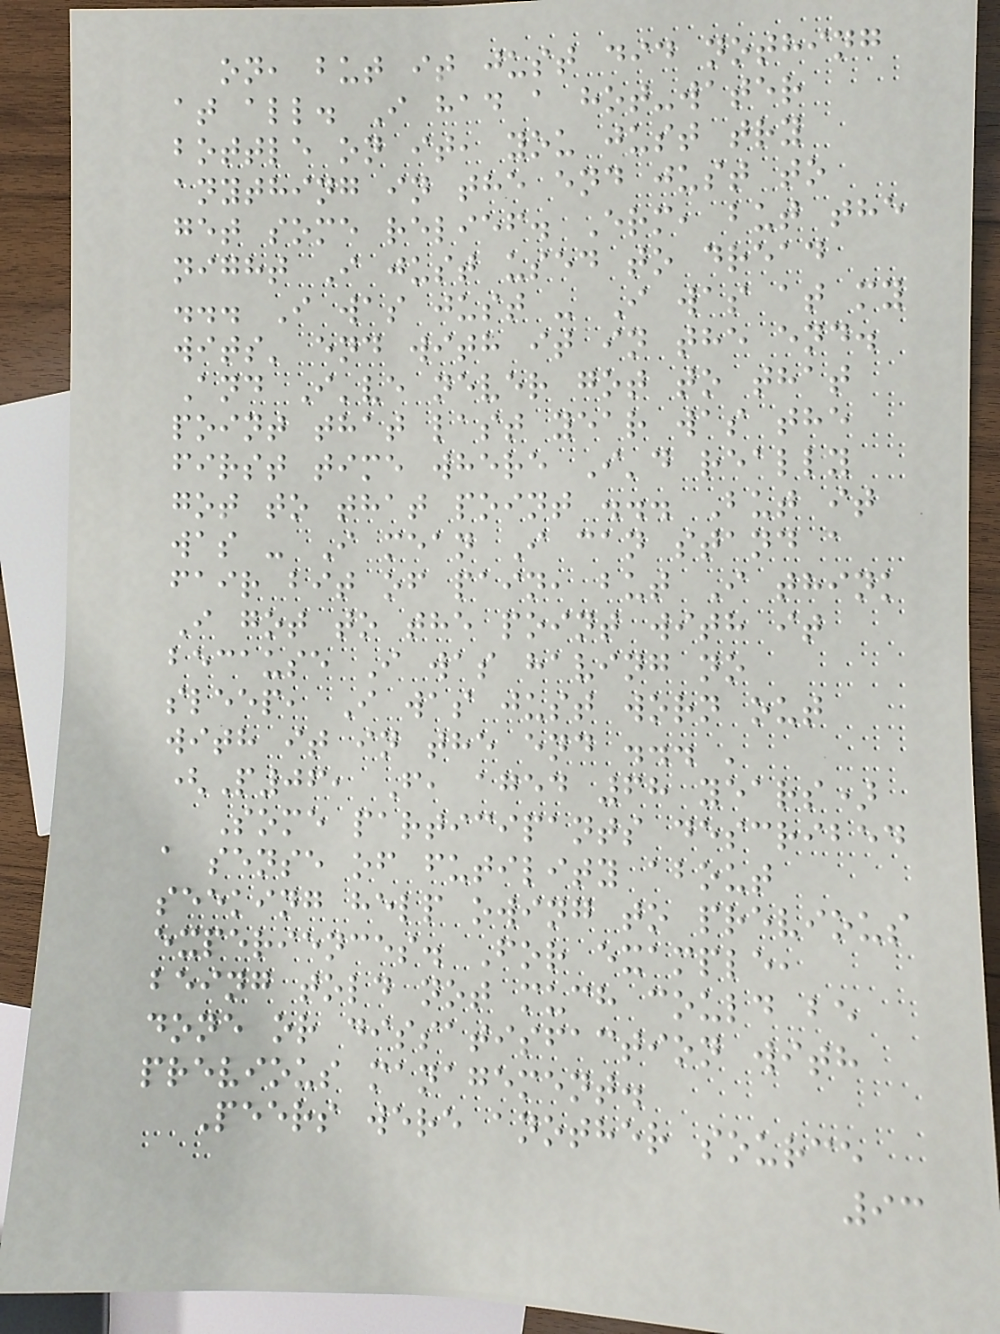on, but it just did nothing
at all. I had a hot-water
bottle on it, you just try
anything in the end just to
get some relief. Erm, but the
night I just used to dread
... I was just - I was at my
wits' end with it in the end.
And I've never got to that
point that last year was the
first time where I'd really
got to that point ... But it
was - I mean I can stand a
fair bit of pain, but I think
I got to the point with it
because I was having no
sleep, I was just worn out
with it in the end ... '
(P06, F, aged 68 years)
Some participants described
a sense of futility about
seeking help owing to previous
experiences. For example,
being told not much could be
done or dissatisfaction with
previous management.
Peers were another source
93
